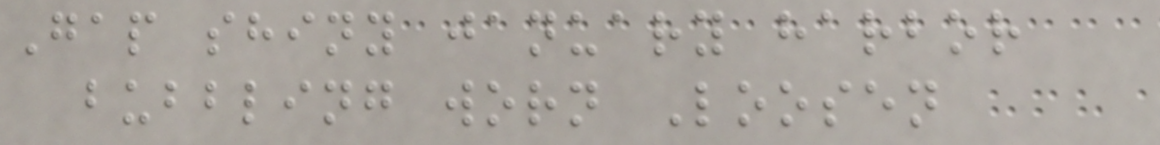Gap shiny january harbor
bubbling worn Loosen
